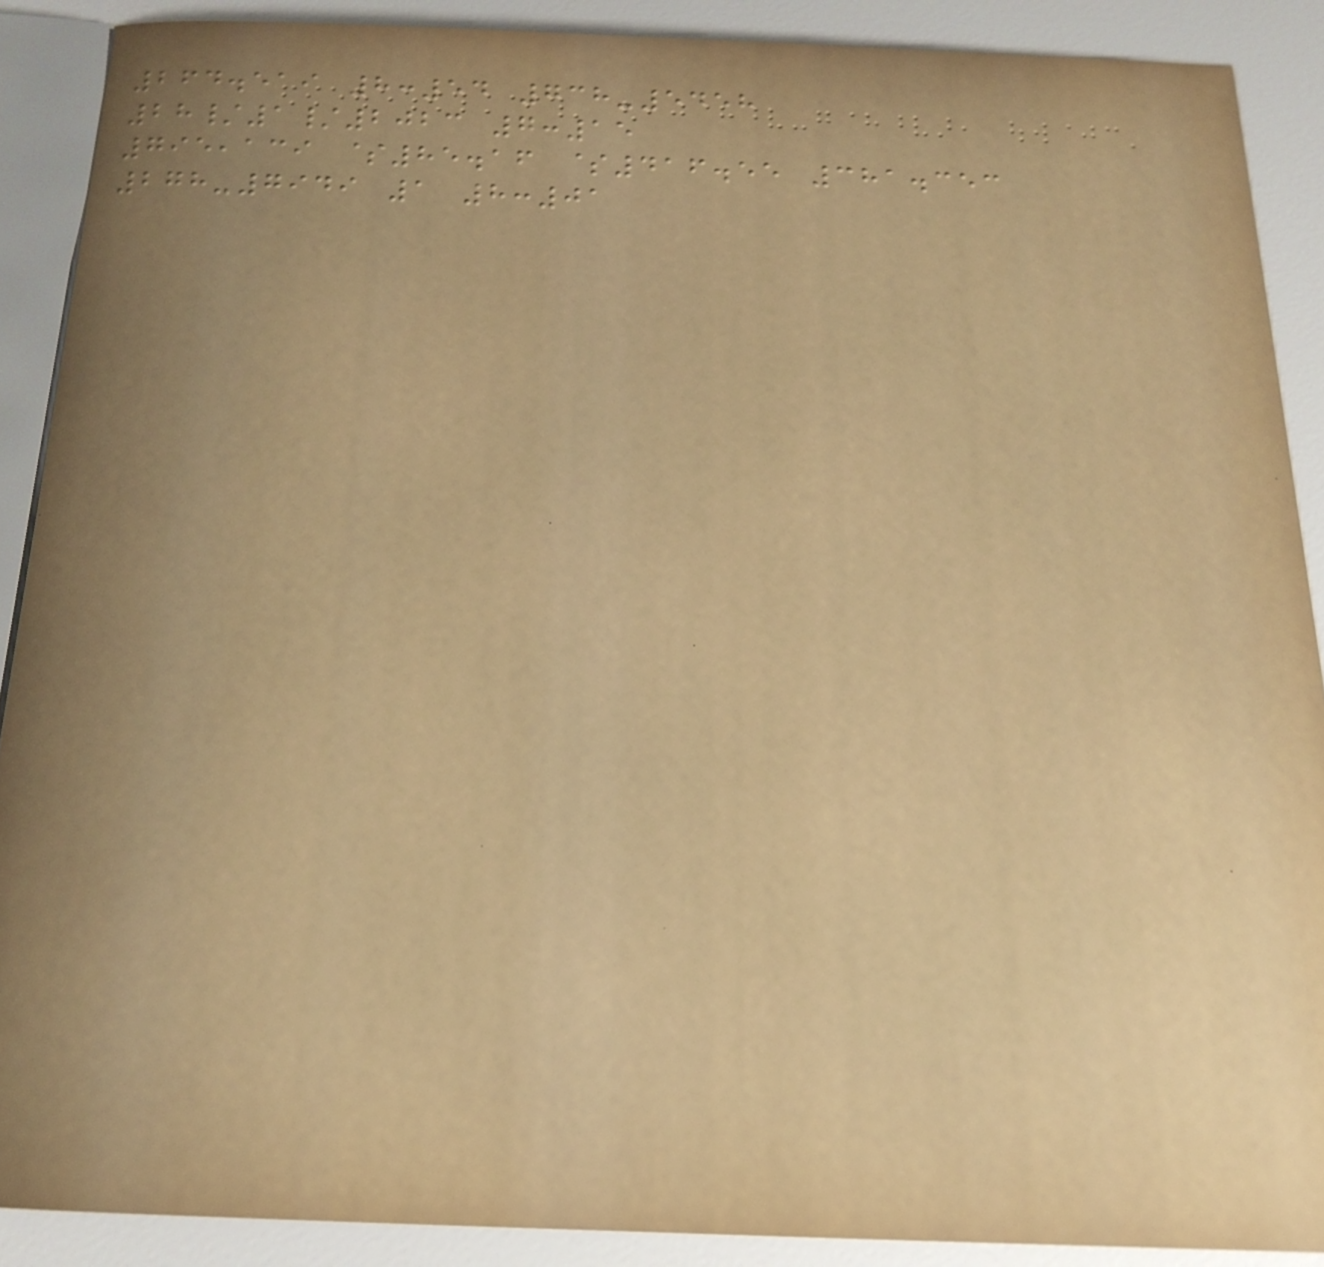264.519 8:54 738-5458
28/1/2023 7:15
795,139 $85.16 $416.55 381.353
278-7949 1 8:01
